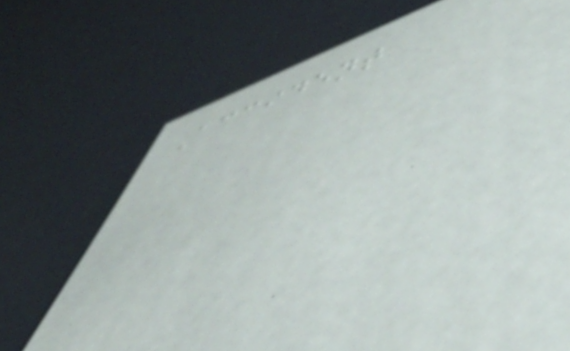Accident
